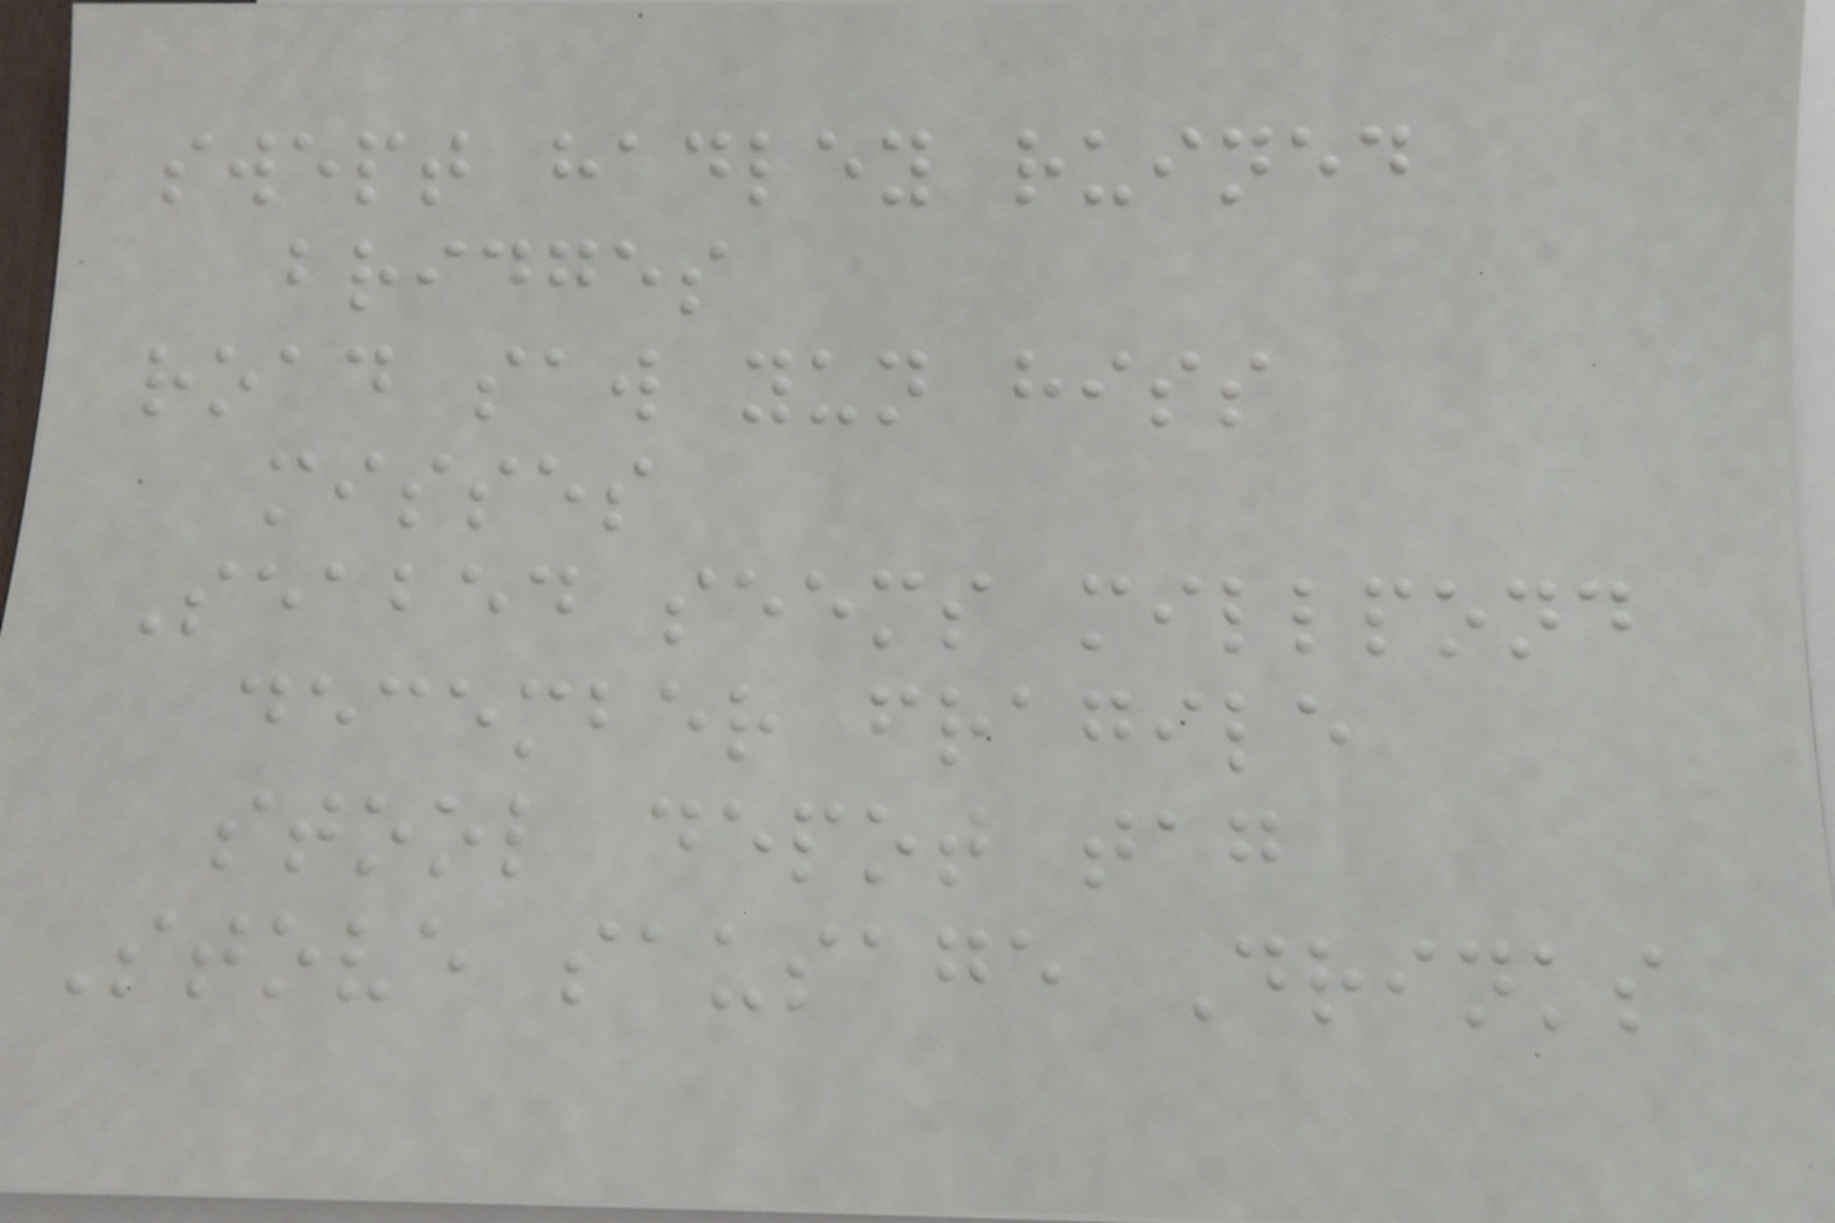swept hadley ruined
bridges
road saw yun hiss
misses
Seabed seems millpond
december fragile
stool depot tag
Stove sausage Drinks
